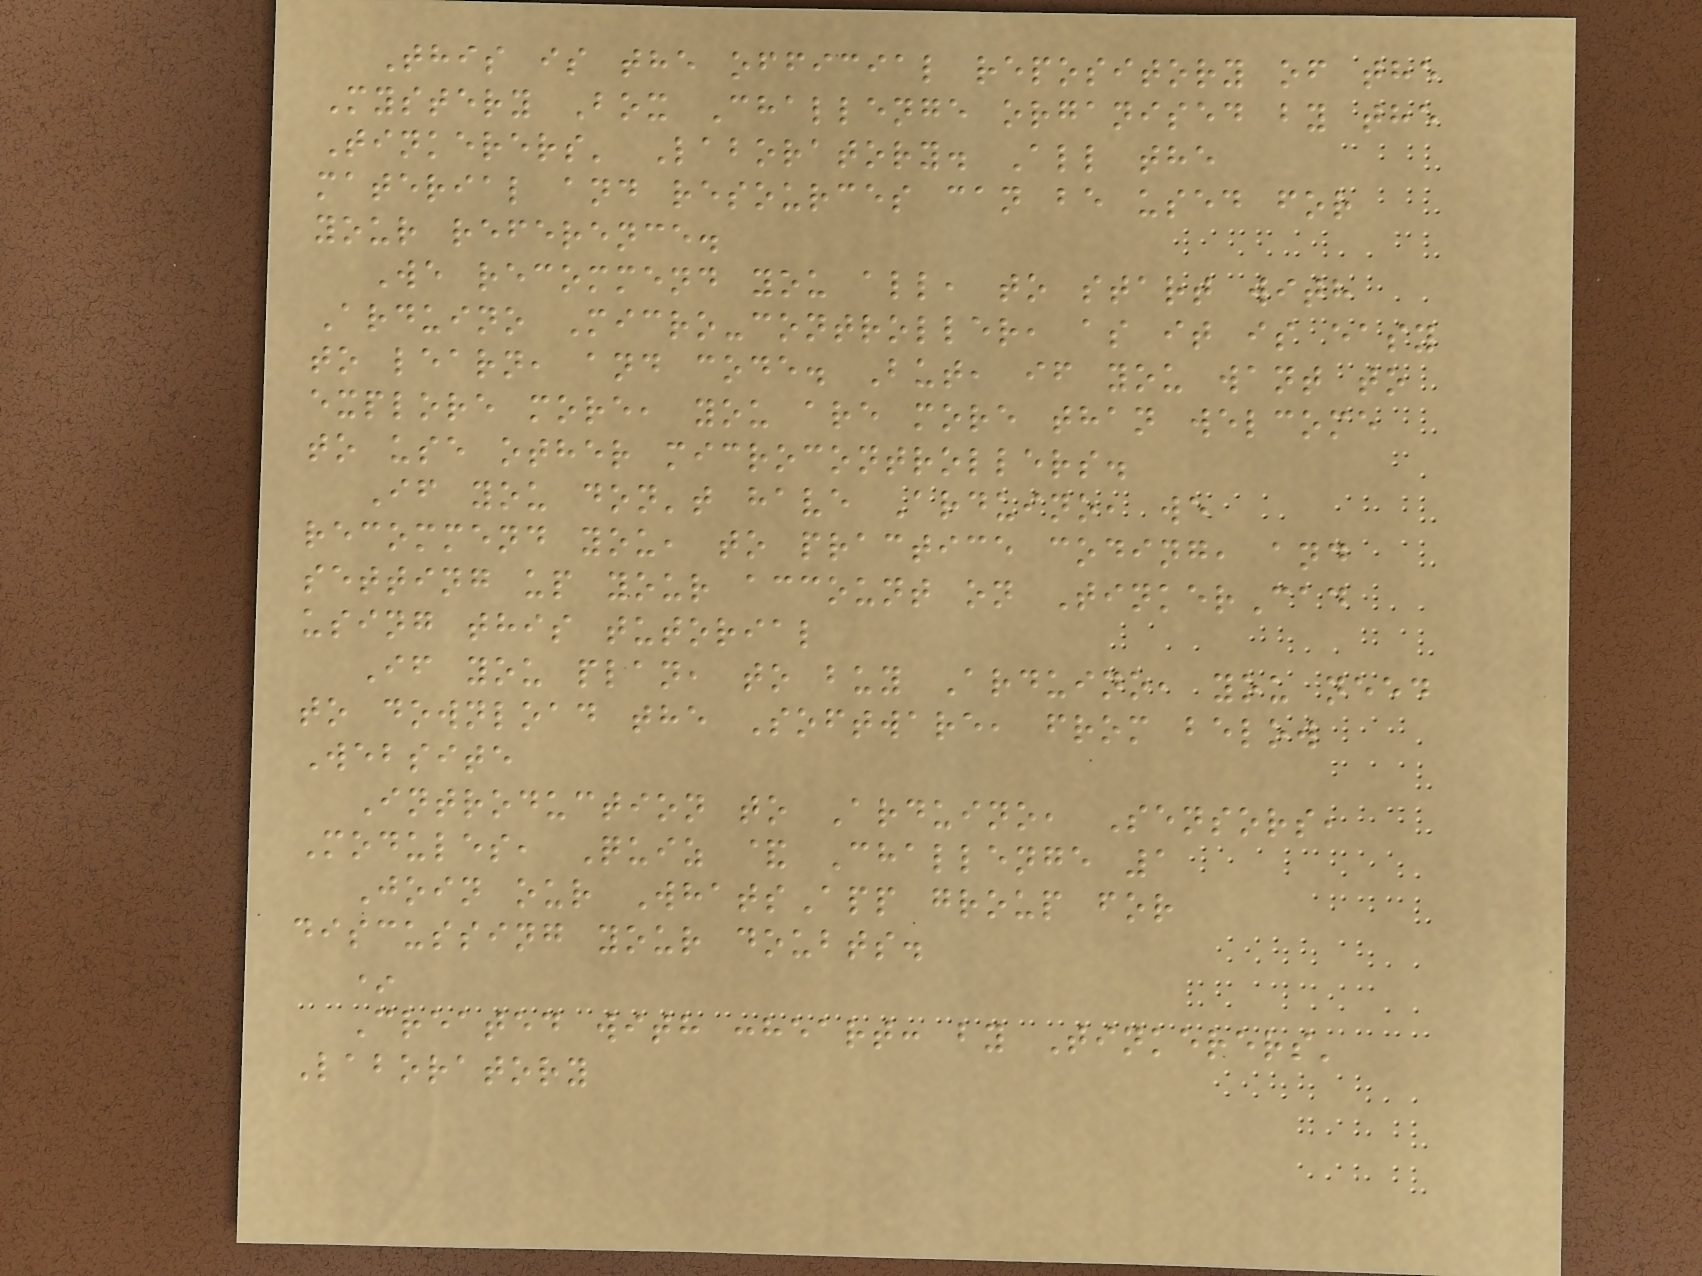This is the official repository of the
Mystery Box Challenge organised by the
Tinkerers' Laboratory. All the
material and resources can be used for
your reference.
We recommend you all, to start with
Arduino Micro-controller, as it is easy
to learn, and code. But, if you want to
explore more, you are more than welcome
to use other microcontrollers.
If you don't have Arduino, we
recommend you, to practice coding, and
setting up your account on TinkerCad
using this tutorial
If you plan, to buy Arduino, you need
to download the Software, from below
Website
Introduction to Arduino, Sensors,
Modules, Quiz & Challenge 1
Join our WhatsApp group for
discussing your doubts.
*
Created with :heart: by Tinkerers'
Laboratory
